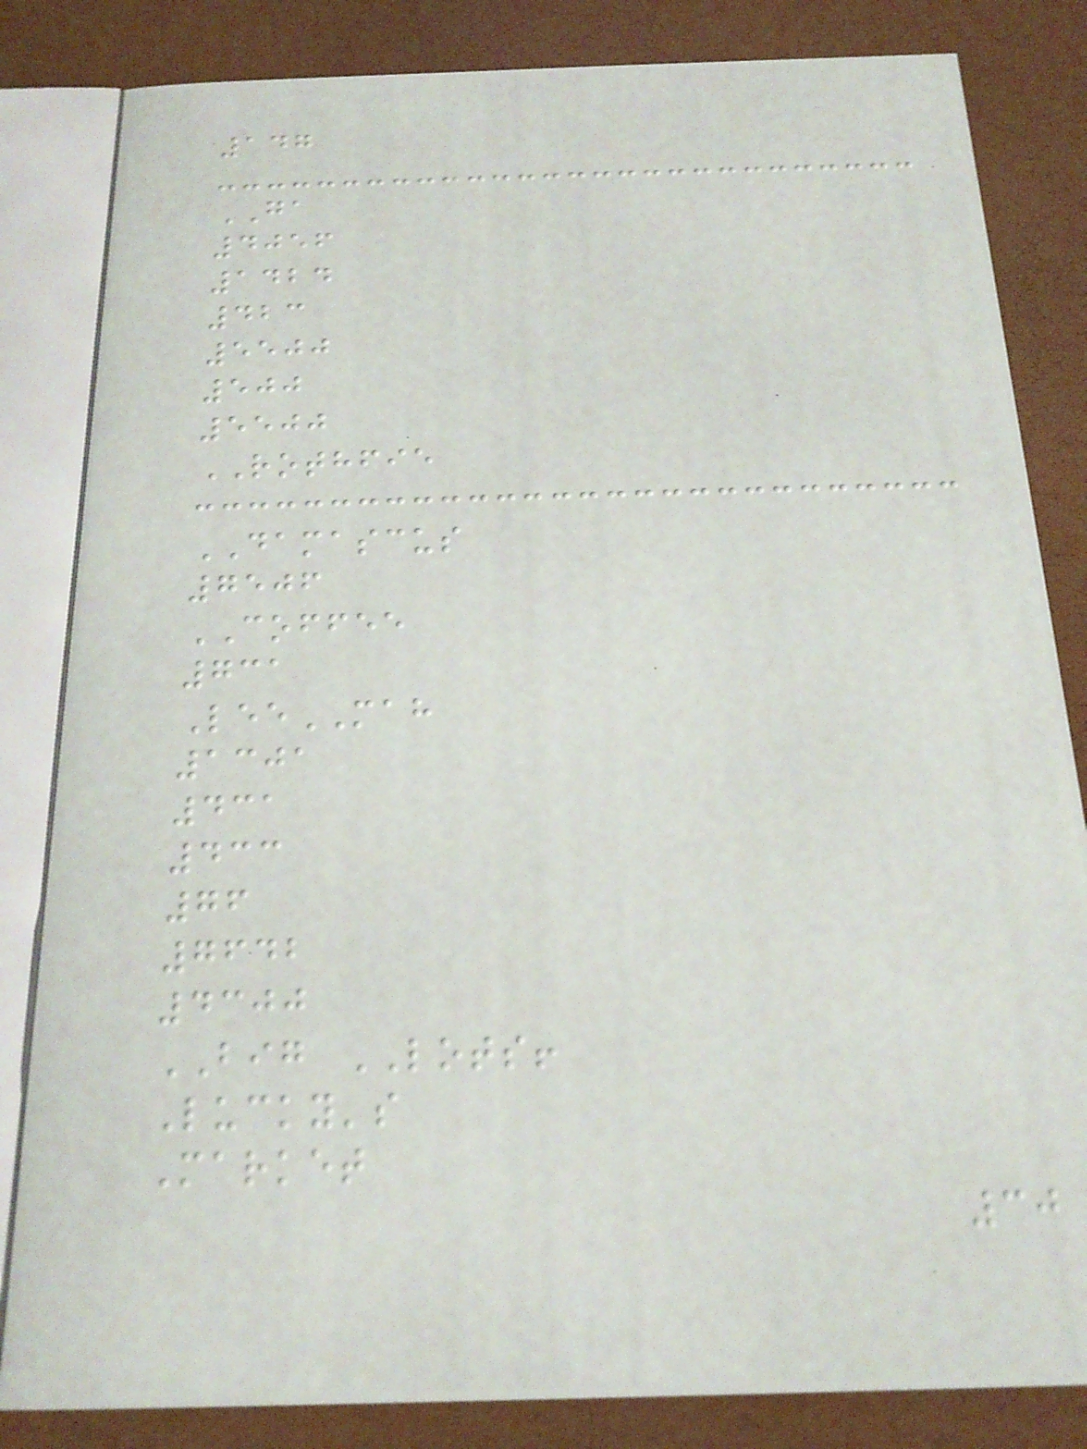147
GA
4056
1424
423
5500
500
5500
ROTHFIE
DAMASCUS
7506
COFFEE
731
LeeMAH
1301
431
433
76
7642
4300
BIG LOTS!
Lucky's
Market
30
